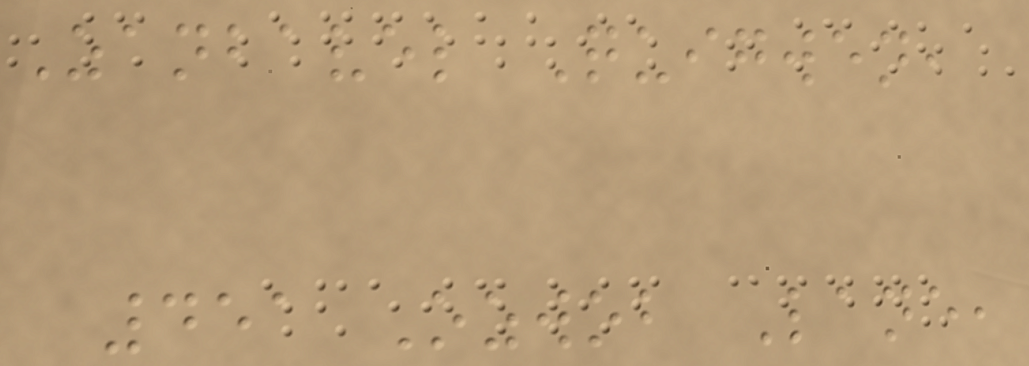Zanbavel Quigwen,
451 Ozwob Lane,
